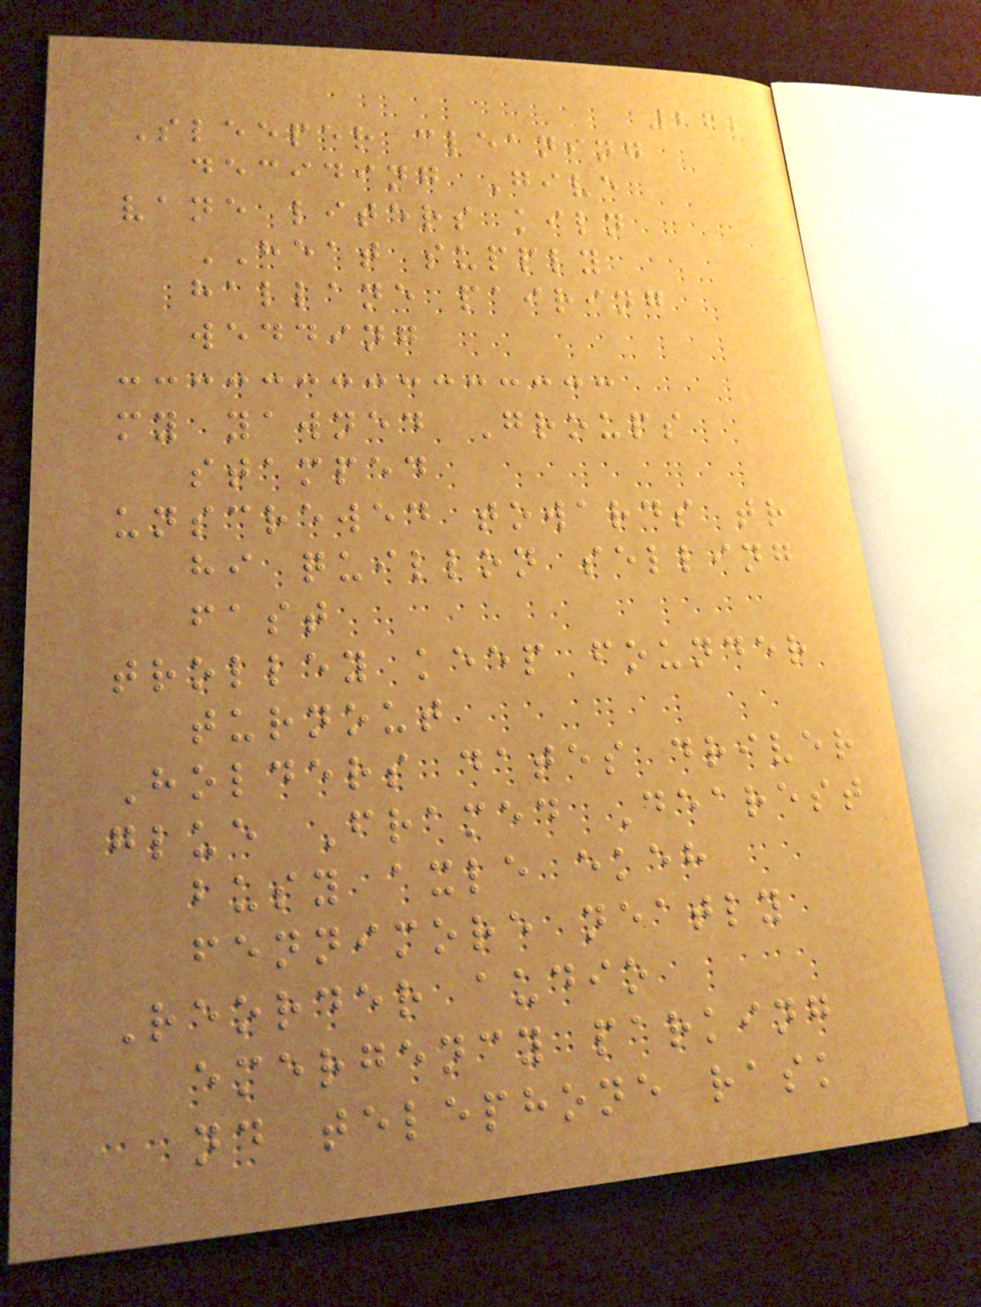262
Sleeper cleaning
deciding Give
vane liters kiln
HEAT supply
hallane pairing
wedding
my yawned Groups
stamped
unscrewed towards tr
hi quillon selling
fast
trolley keep founder
turnout
Holders dates driver
glue Framed Dearest
busy axle ekeh
fennimore neatly
Reorder audio
emergency parking
nd telephone rask
